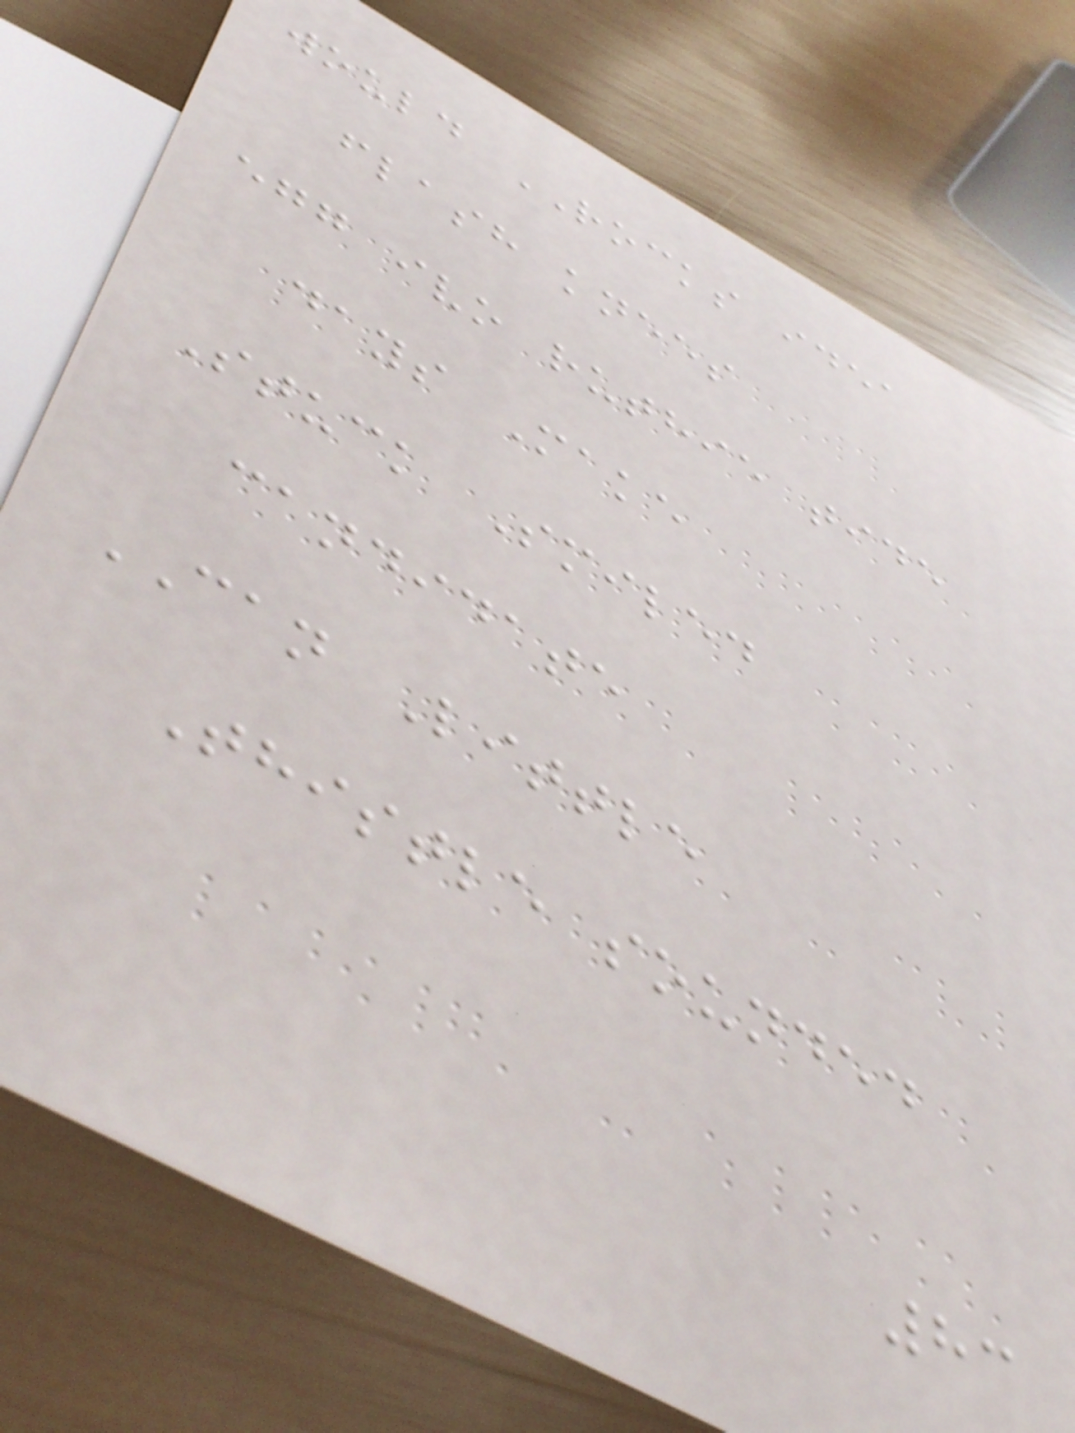would ROCKS idea
flash knees
egg ivo ruthie tide
days Make
Stuck Smiled
candidate
CAN Little
Thistle sounded
83
